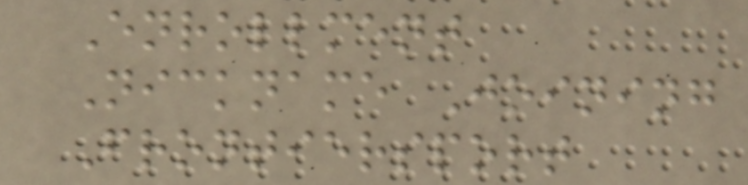Enrollment
Nickname Joining
Frontiersport
